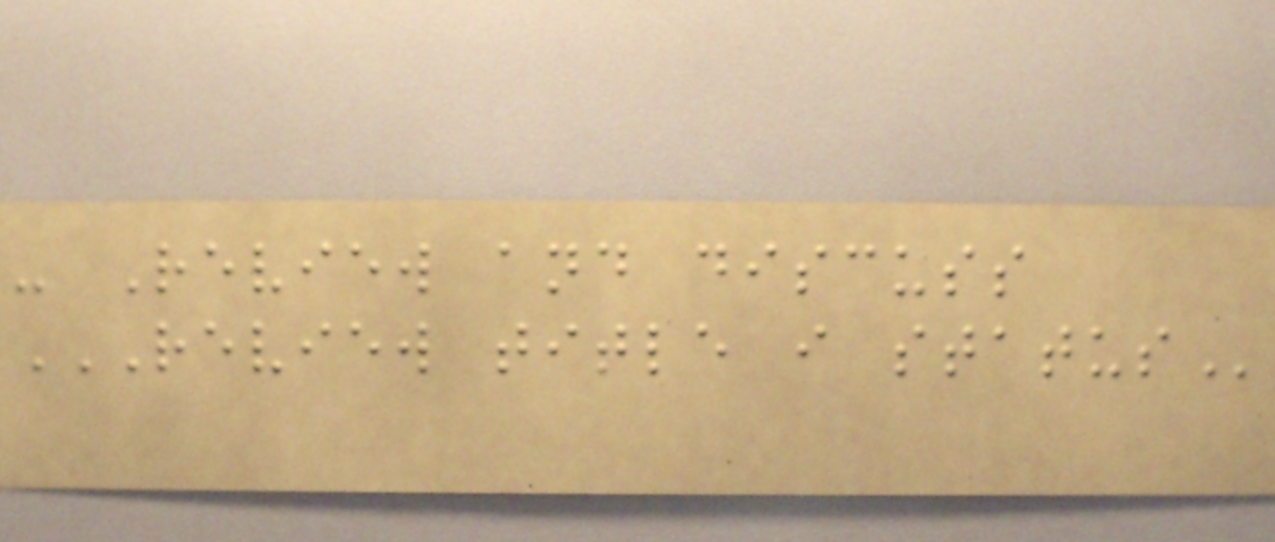- Review and discuss
REVIEW TITLE I STATUS
